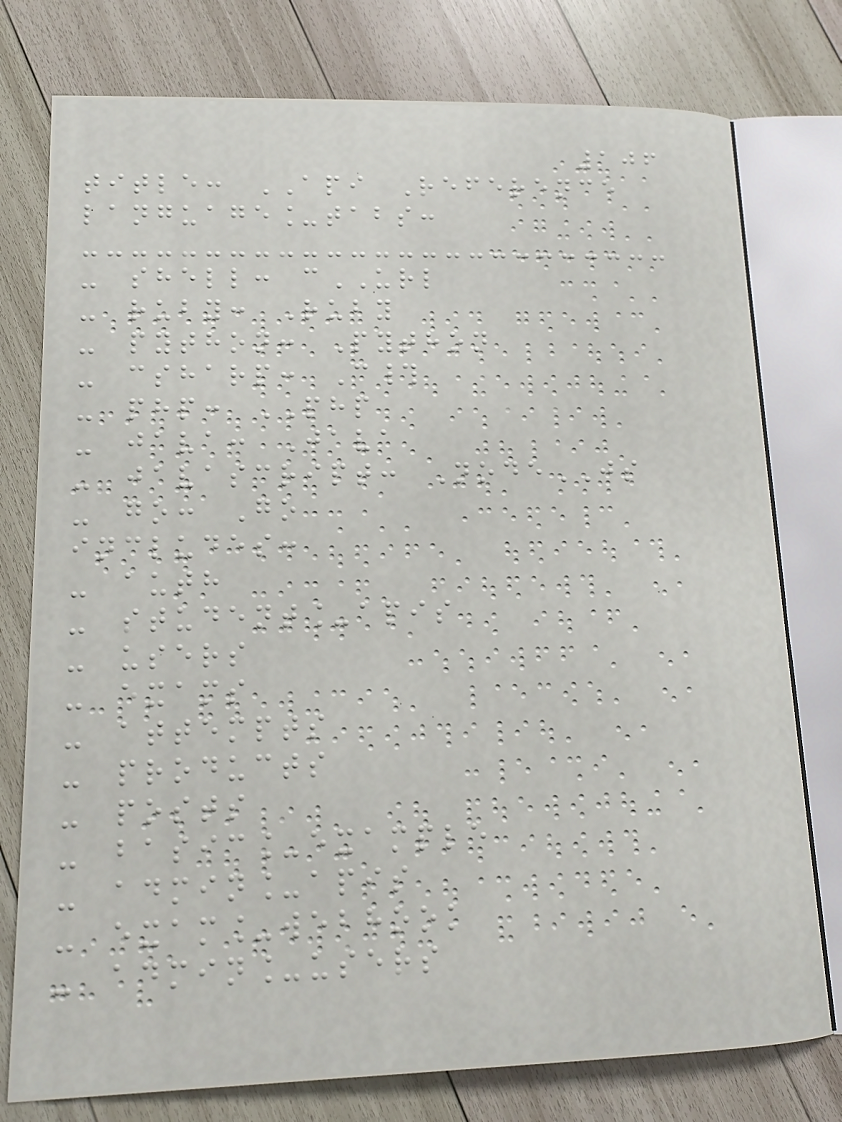106
title: API Reference
language_tabs:
- shell: cURL
- ruby: Ruby
- python: Python
- csharp: C#
- php: PHP
- java: Java
- javascript: NodeJS
- go: Go
includes:
- auth
- student_apis
- users
- exams
- attempts
- products
- posts
- basic_example
- admin_apis
- exam_webhook
- admin_users
